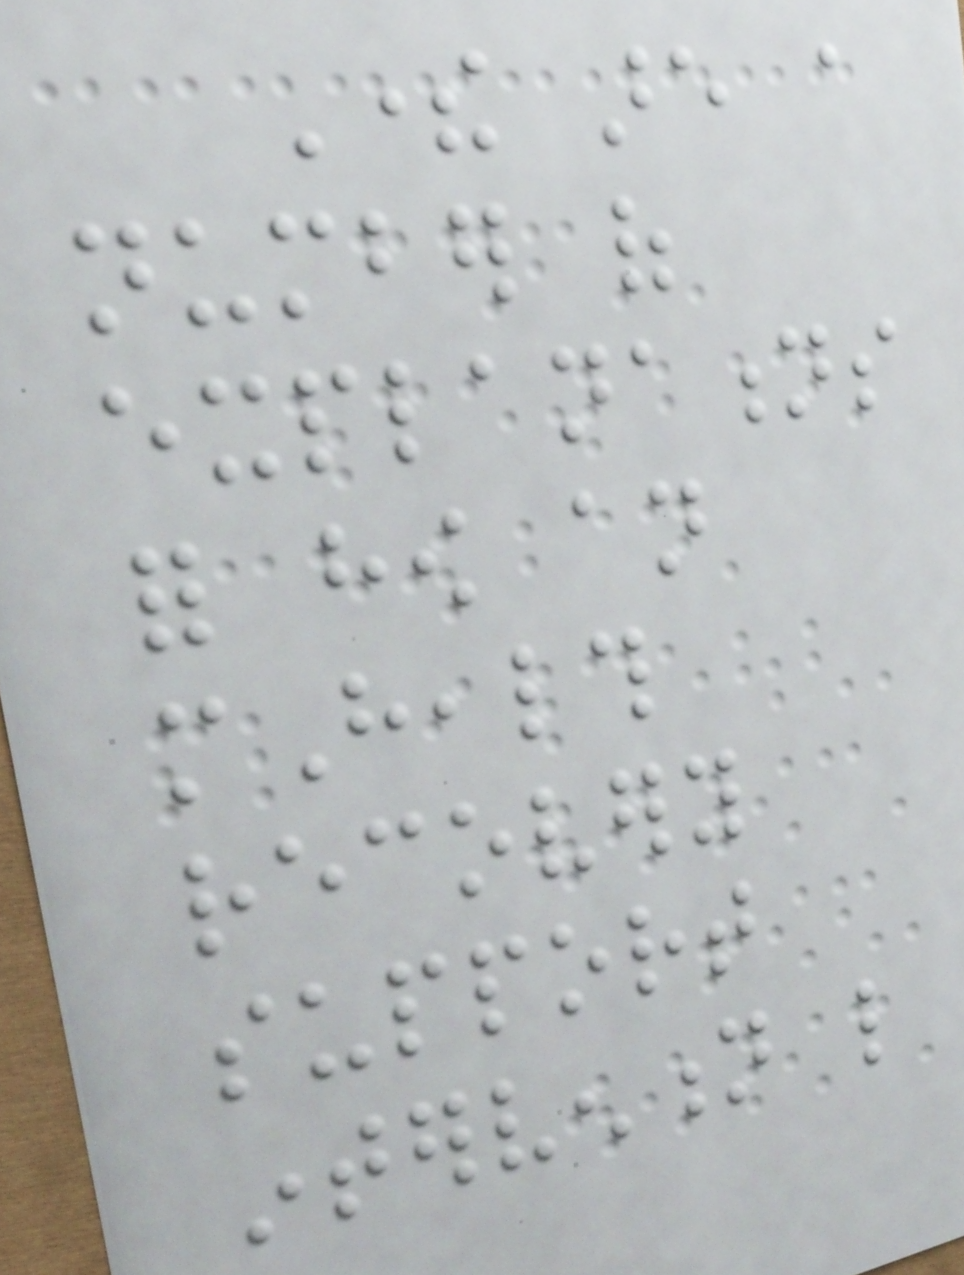There are a
number of
explanations
for how an
mHealth
recovery
support
intervention like
